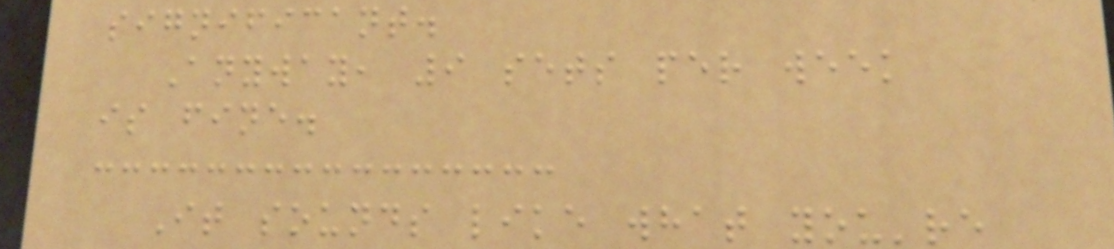significant.
Anyway, 9 sets per week
is fine.
It sounds like what you're
